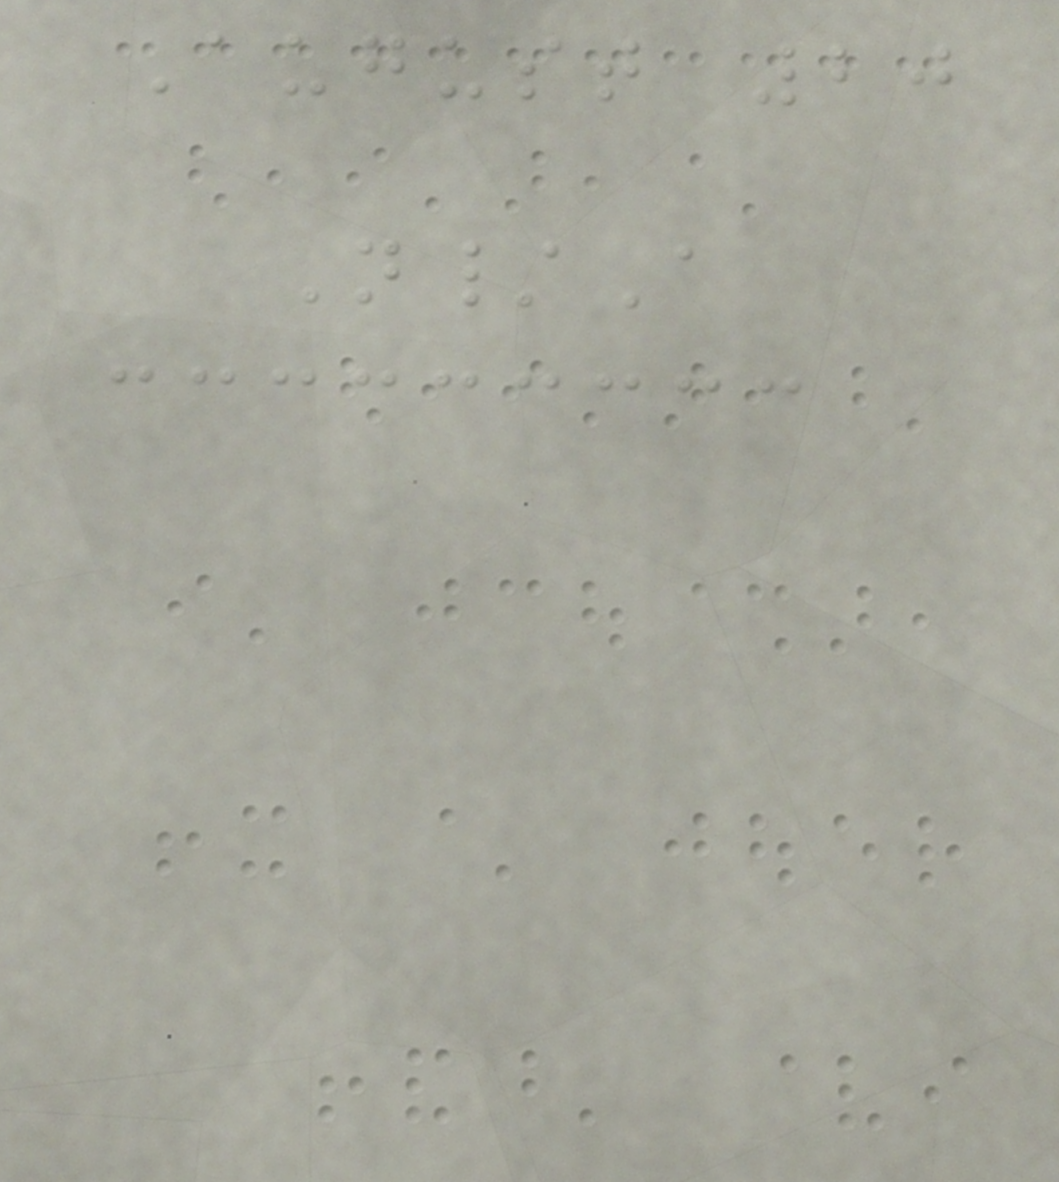August 20
N/A
